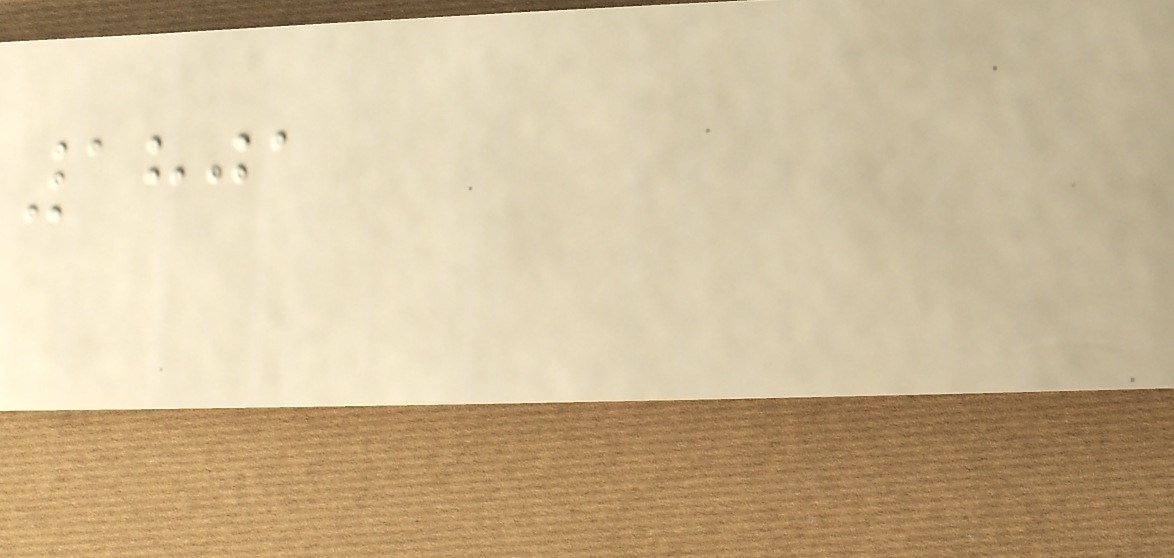1801
